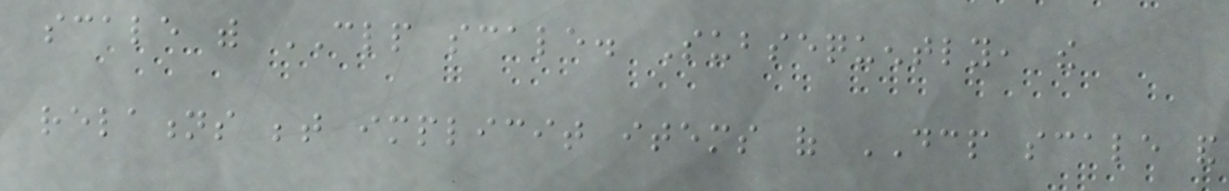scale with CLP scale. Subsequently, the
relations between implicit items of DCP scale and
